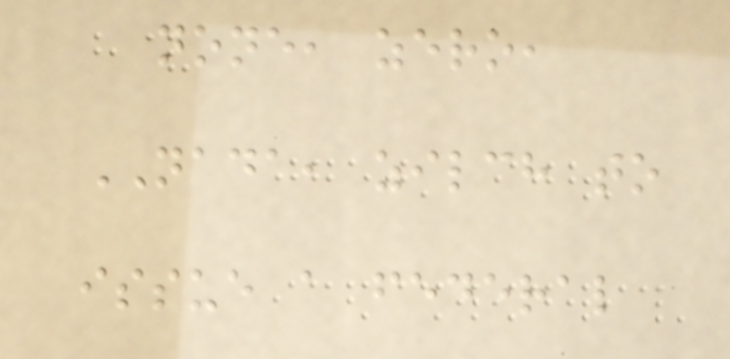none, zero,
NADA, zilch to
issue a federal
